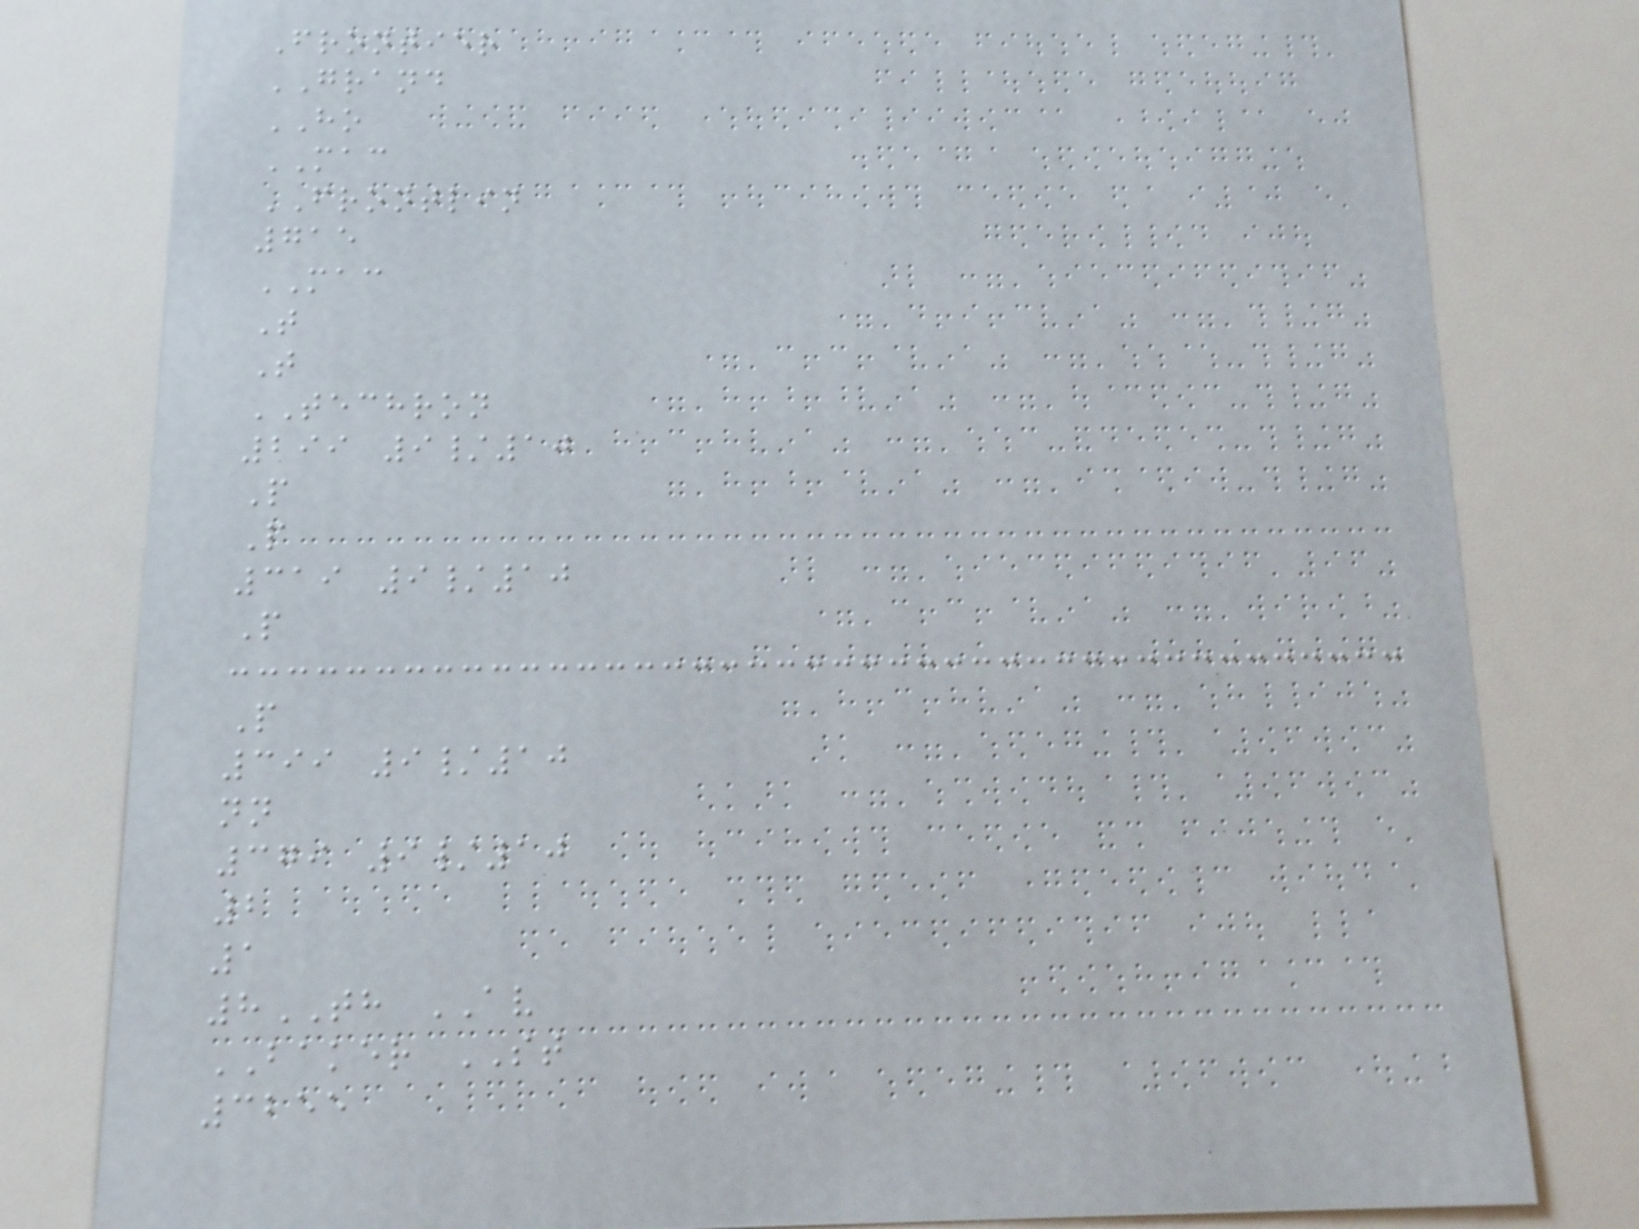Frontier
GRAND
HO
MAC
FRONTLIN
715
MAC
T
T
TECHRON
299 9/10
P
P
319 9/10
P
P
399 9/10
nn
379 9/10
2
1
8TH AV
BAKER ST
3255
